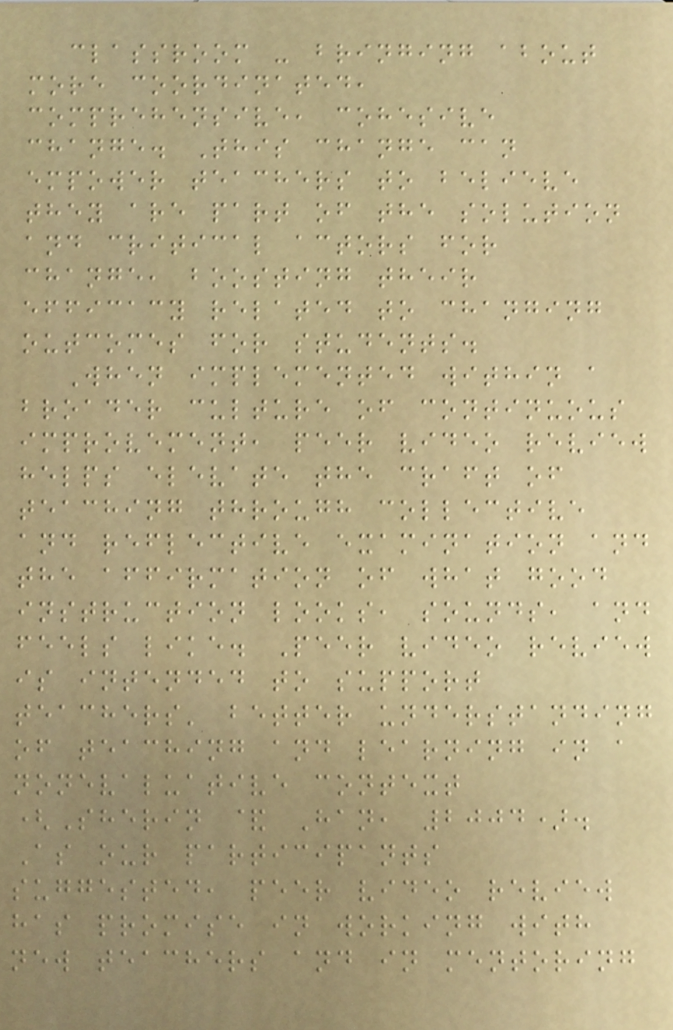classroom - bringing about
more coordinated,
comprehensive, cohesive
change. This change can
empower teachers to believe
they are part of the solution
and critical actors for
change, boosting their
efficacy related to changing
outcomes for students.
When implemented within a
broader culture of continuous
improvement, peer video review
helps elevate the craft of
teaching through collective
and reflective examination and
the affirmation of what good
instruction looks, sounds, and
feels like. Peer video review
is intended to support
teachers' better understanding
of teaching and learning in a
nonevaluative context
(Sherin & Han, 2004).
As our participants
suggested, peer video review
has promise in working with
new teachers and in mentoring
